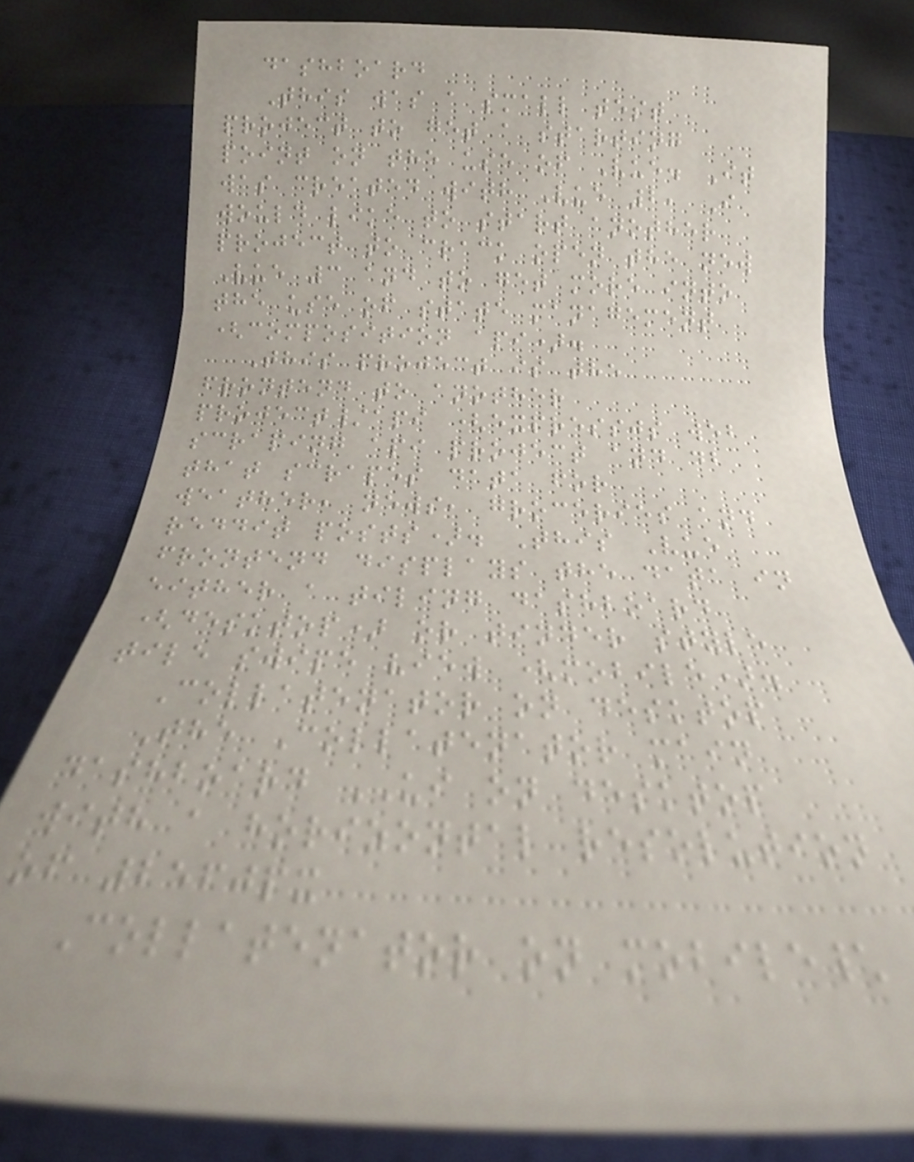dashboard
This was a small test
project to get a starting
point on the use of Vue. It
was created with Vue 2, I
would like to start another
project to crack open the new
Vue 3 and to get more into
the use of state management
(composition api).
This project is the
frontend to another
project/api (expressjs web
scraping api project and db
that scrapes data for
weather, news, groceries and
reddit posts). This Vue
frontend displays the data in
either a tiling dashboard
(desktop) or tinder style
tile swipe view (mobile).
Collatenator on desktop
The Collatenator main
dashboard UI on desktop
with a horizontal resolution
of 2560px
Collatenator on mobile\
